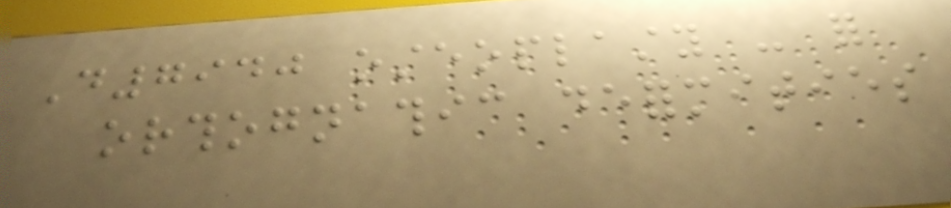D7940 osteoplasty - for
orthognathic deformities
